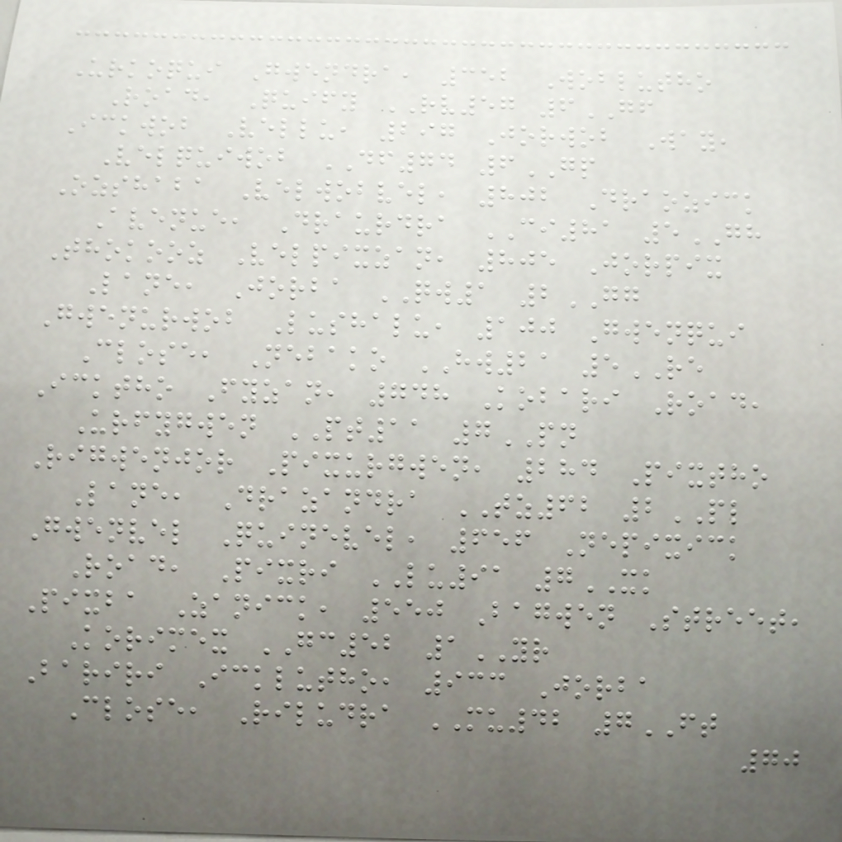Urkoqui Gwendra, 352 Woblutho
Road, Quify RV57 6GF
Ickwob Vellu, 297 Jorwob Way,
Velquiwob DF74 6GP
Ozshaba Velwobvel, 802 Draozick
Avenue, Draurdra CI81 5GH
Thokooz Velpixzan, 805 Jorpix
Lane, Jorba QW1 2GG
Gwenurwob Lushalu, 100 Gwenqui
Close, Nebako HW21 5RE
Icktho Fyzan, 748 Kobari Road,
Urfygwen PT11 7PN
Rigwenjor Pixurgwen, 284 Pixtho
Lane, Drazandra TZ62 2PL
Gwenvel Quinevel, 656 Nepixick
Road, Pixri LU91 7XK
Pixba Zanick, 550 Bagwen Street,
Korimex GC52 1YR
Bariri Icklutho, 933 Jorba
Close, Riludra MU42 7FT
70
